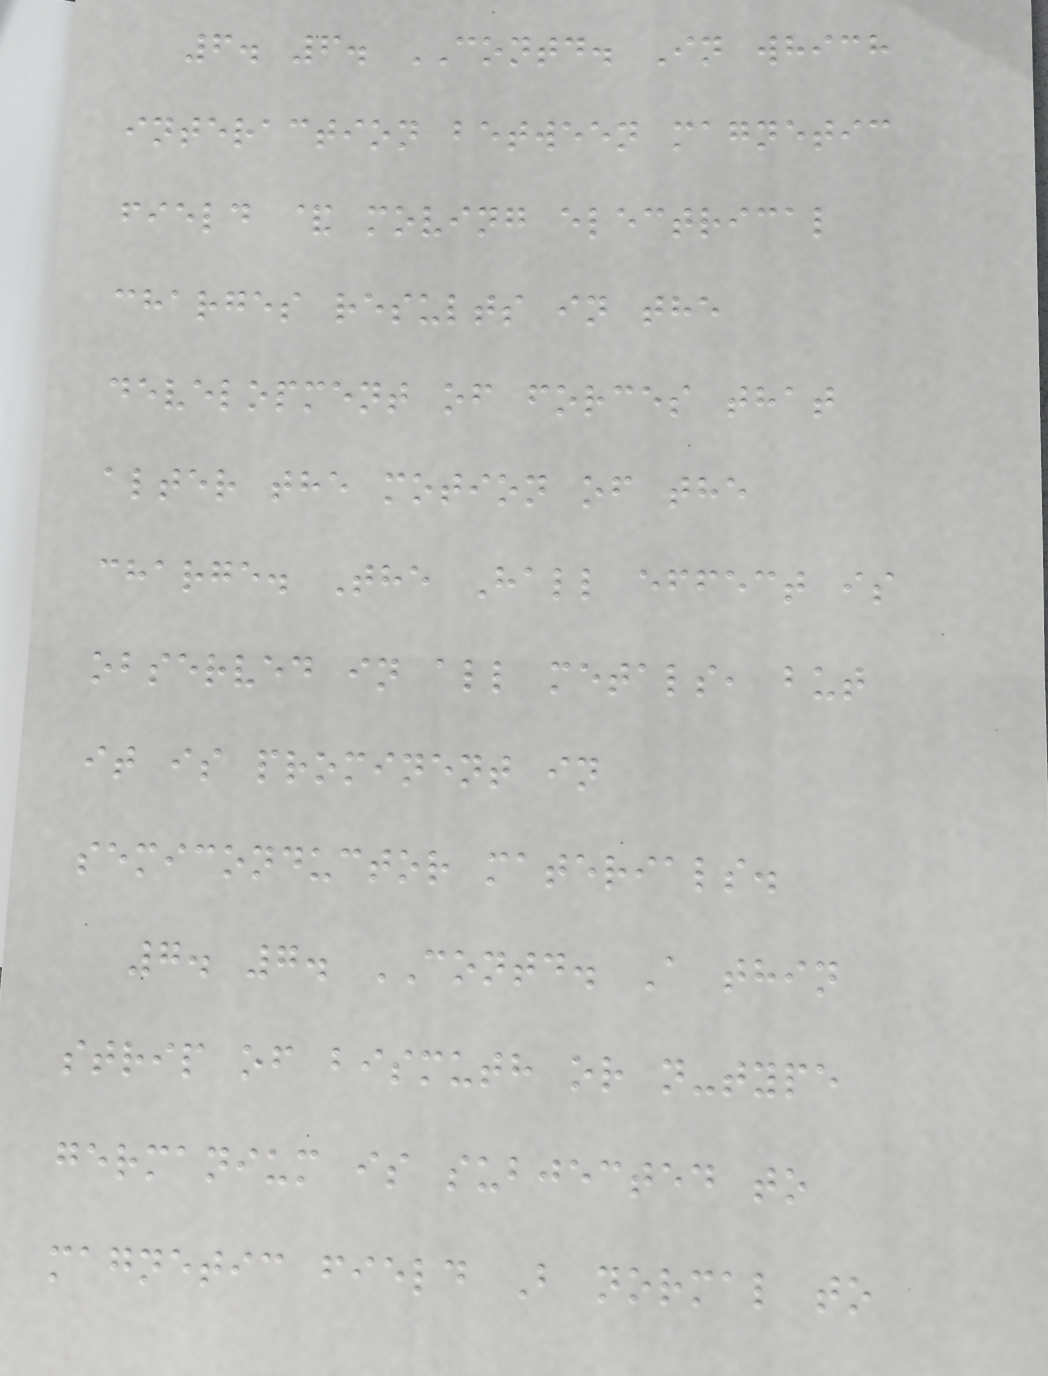6. 6. CONTD. In which
interaction between magnetic
field & moving electrical
charges results in the
development of forces that
alter the motion of the
charge. The Hall effect is
observed in all metals, but
it is prominent in
semiconductor materials.
7. 7. CONTD. A thin
strip of bismuth or n-type
germanium is subjected to
magnetic field B normal to
